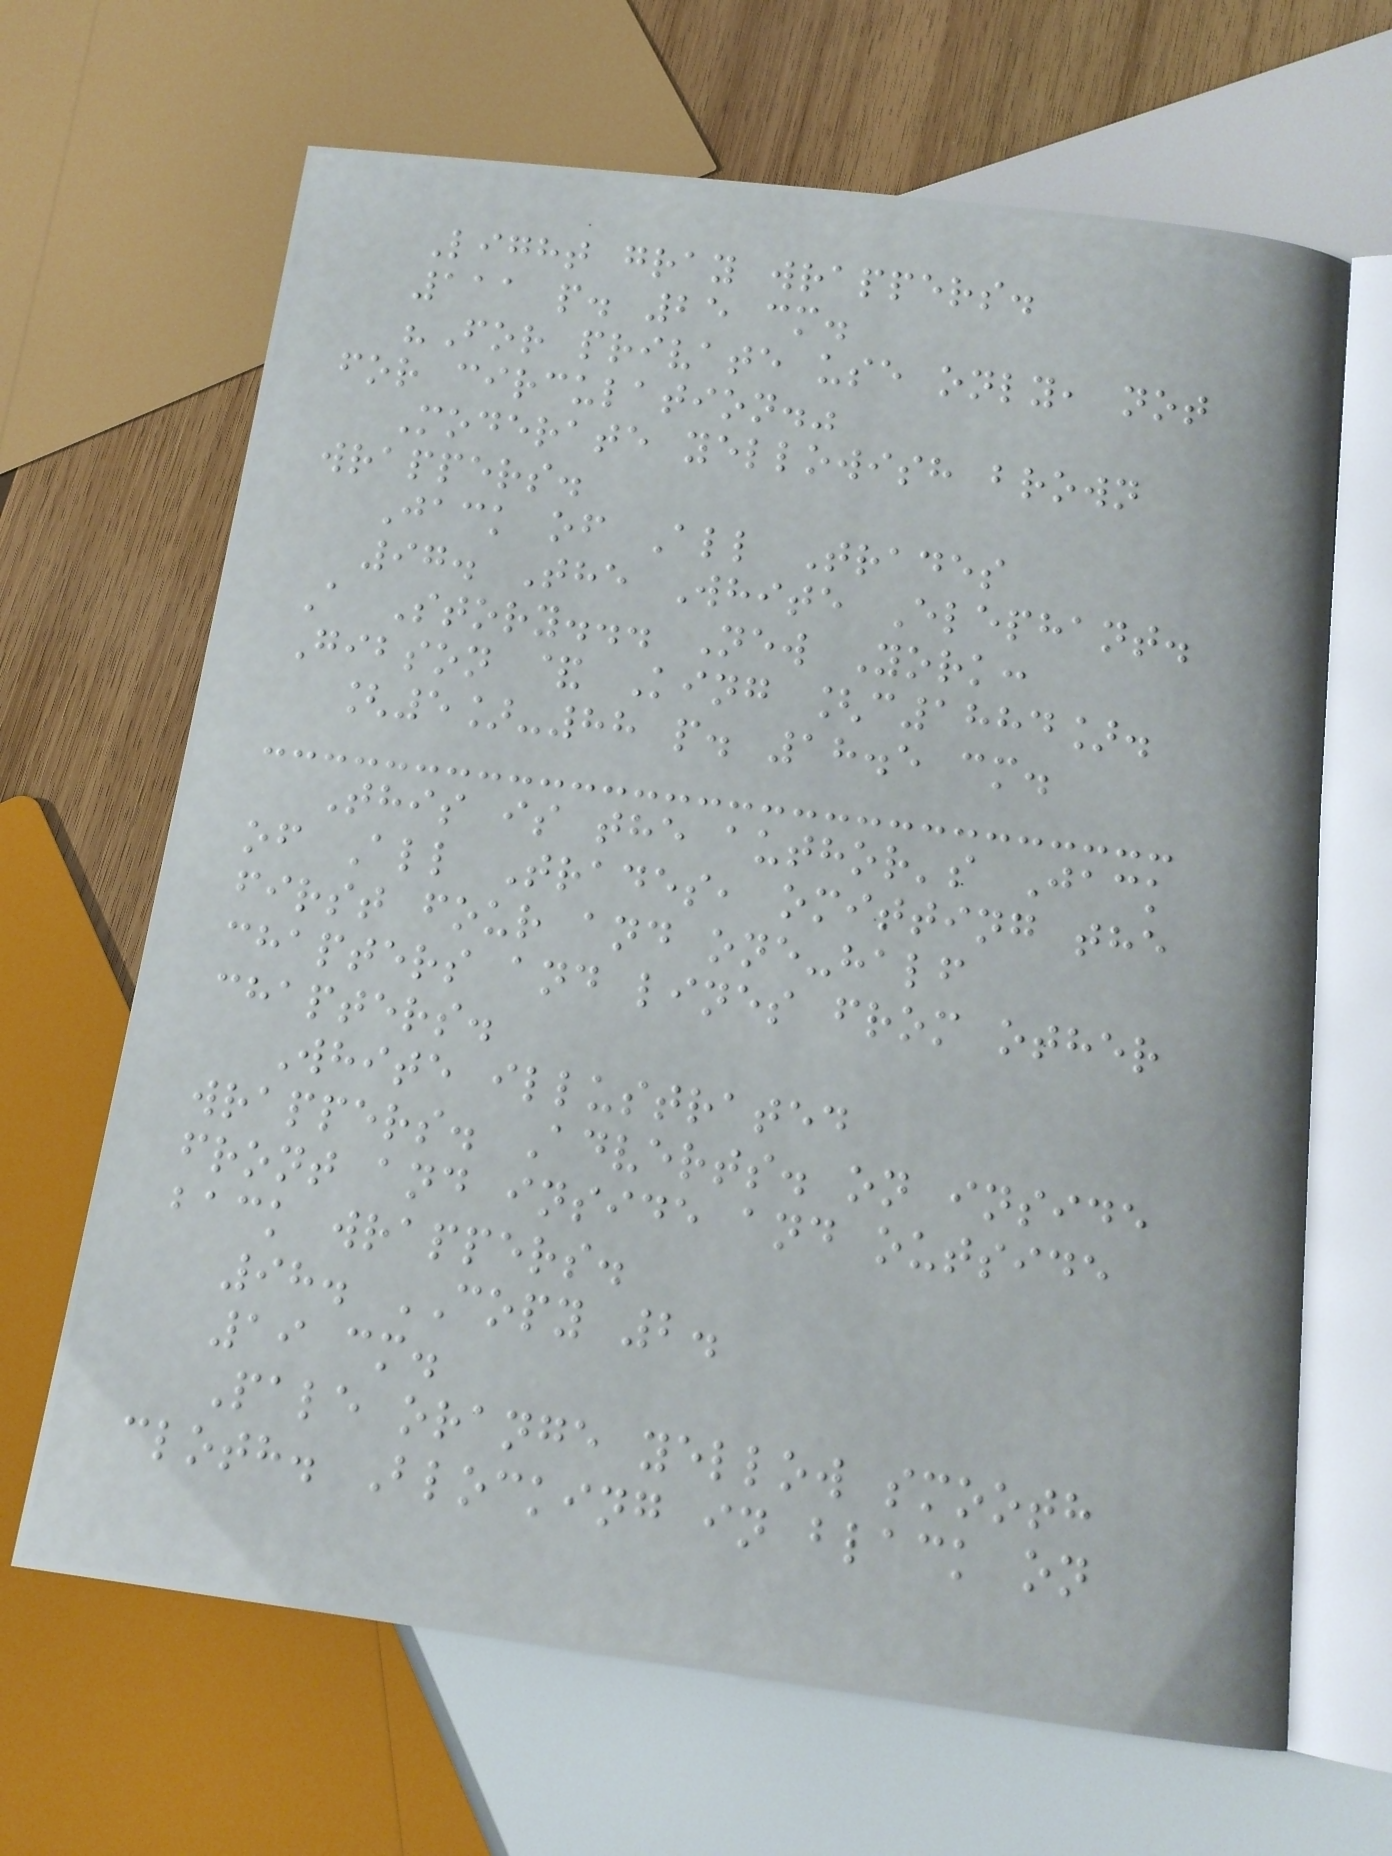Light gray wrappers.
111 p. 25 cm.
"For private use only, not
for circulation."
Moderate yellowish brown
wrappers.
Jack of All Trades
97. The White Elephant.
A Story... New York:
Gibson & King [c1884].
[5]-88 p. 18.5 cm.
This is the author's Jack
of All Trades, omitting the
first four and one-half
chapters and lines from other
chapters.
White illustrated
wrappers. Adverts. on inside
front and inside and outside
back wrappers.
98. COPY 2.
19 cm.
Pale orange yellow smooth
cloth. Blocking in black on
